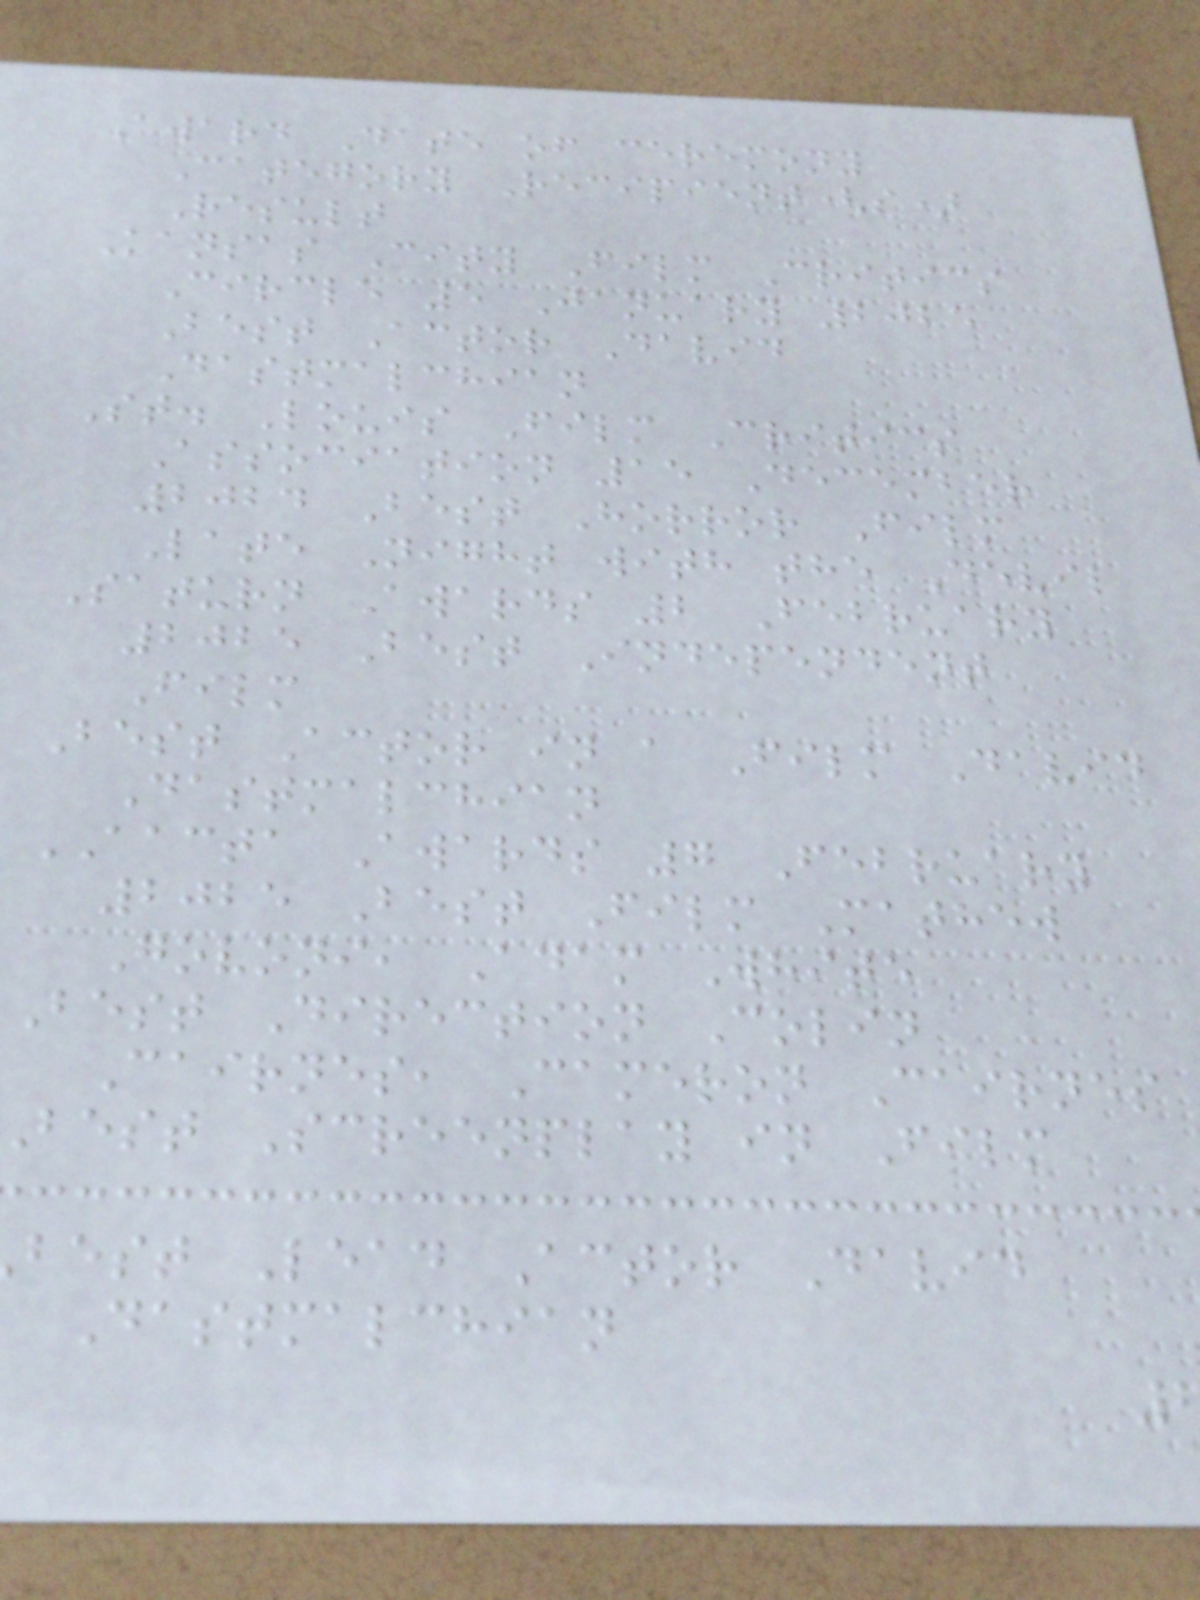Award Date of ceremony
Category Recipient(s)
Result
Kansas City Film Critics
Circle 5 January 2025
Best Actor David
Dastmalchian
St. Louis Film Critics
Association 15 December
2024 Best Horror Film
Late Night with the Devil
Saturn Awards 2 February
2025 Best Independent
Film
Best Actor in a Film David
Dastmalchian
AACTA Awards 7 February
2025 Best Film Mathew
Govoni, Adam White
Best Direction Colin
Cairnes, Cameron Cairnes
best Screenplay in Film
best Lead Actor David
Dastmalchian
